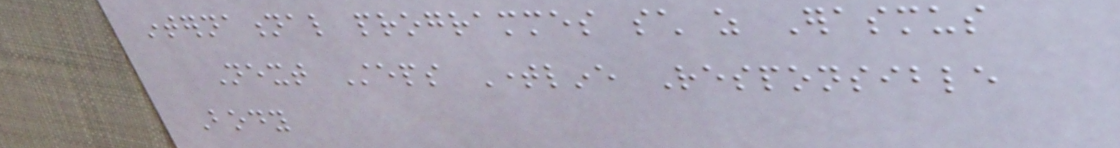international programmes such as Erasmus
Next Steps Timeline Responsible
Body
